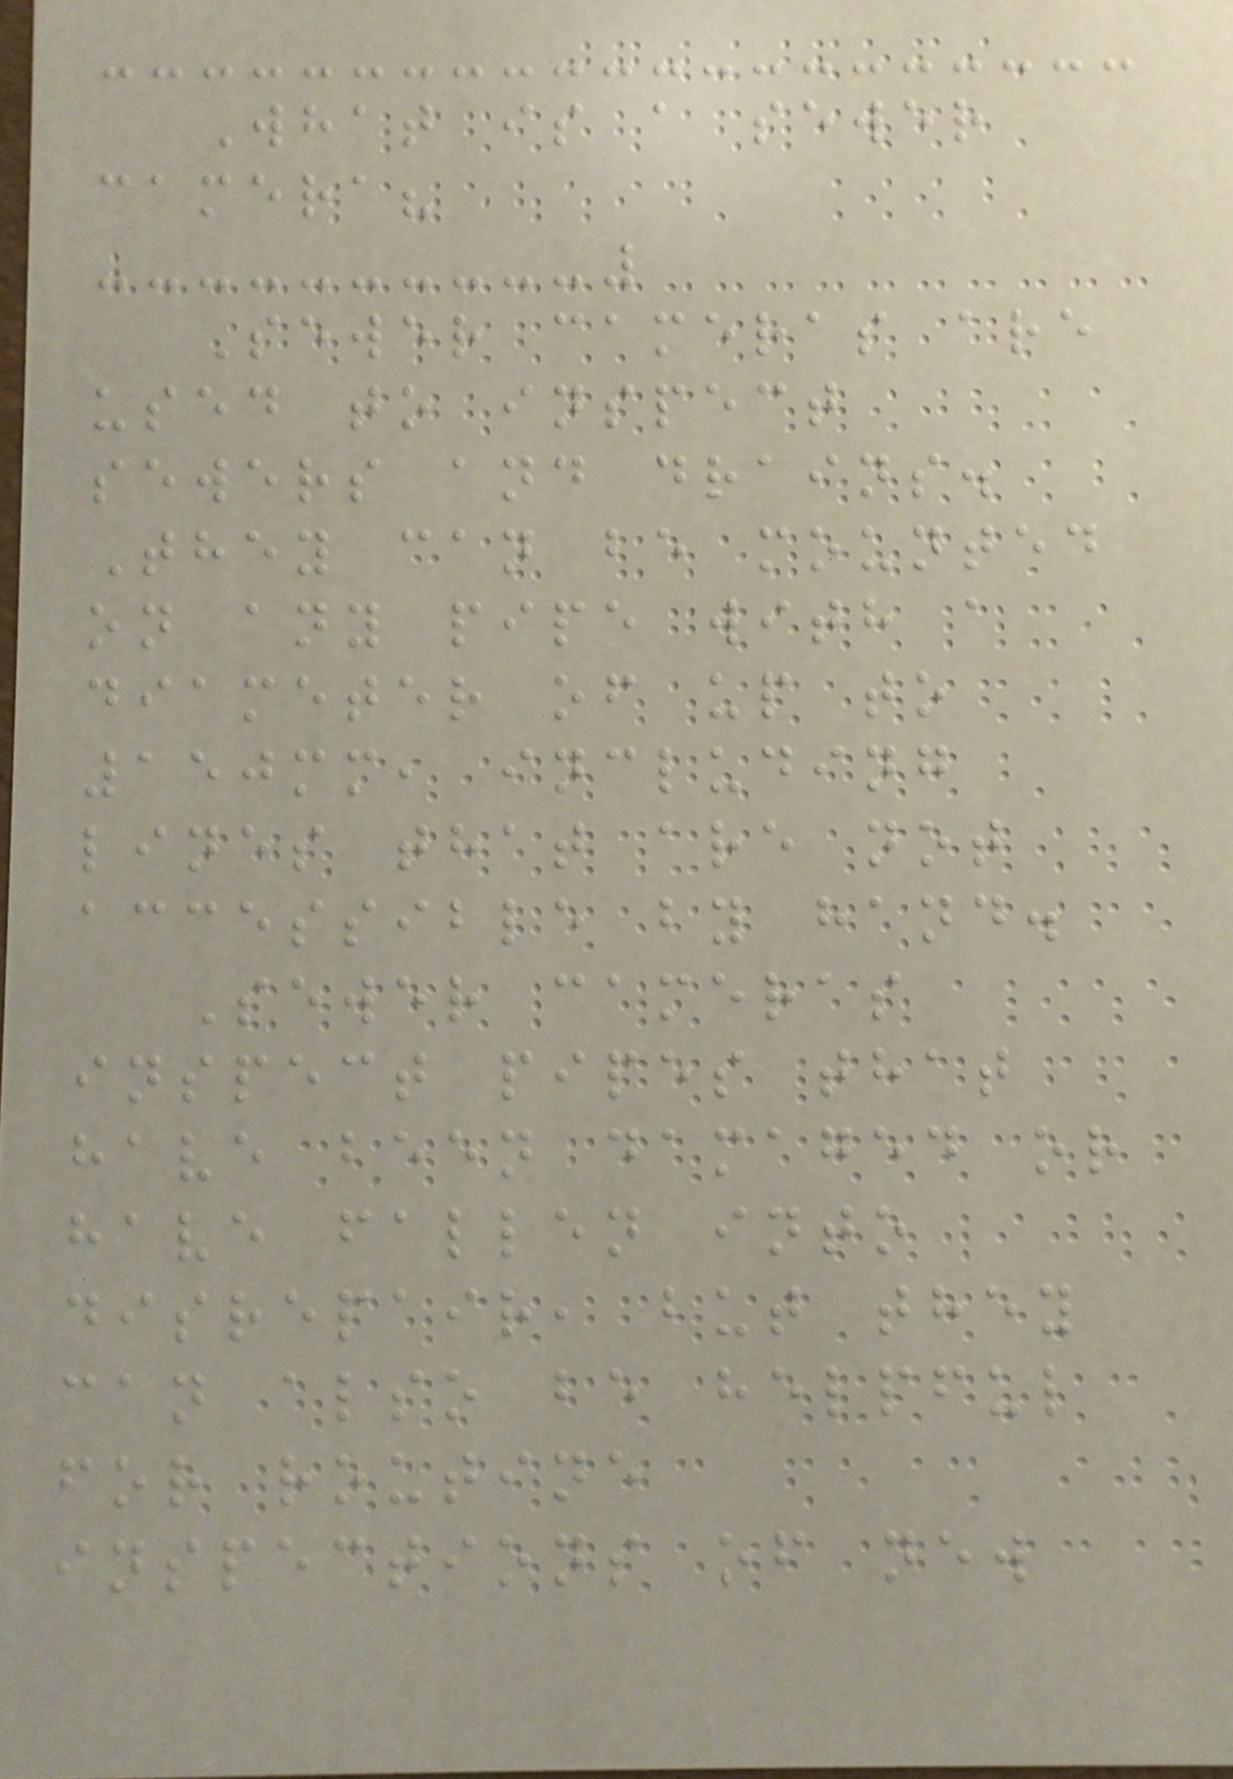What is a sewer
camera?
Sewer cameras are
used to inspect
sewers and drains.
They can be mounted
on any pipe with a
diameter of up to
150mm, including
lines that are not
accessible by hand.
Sewer cameras
inspect pipes that
have been damaged or
have fallen into
disrepair, but they
can also be helpful
for routine
inspections of new
